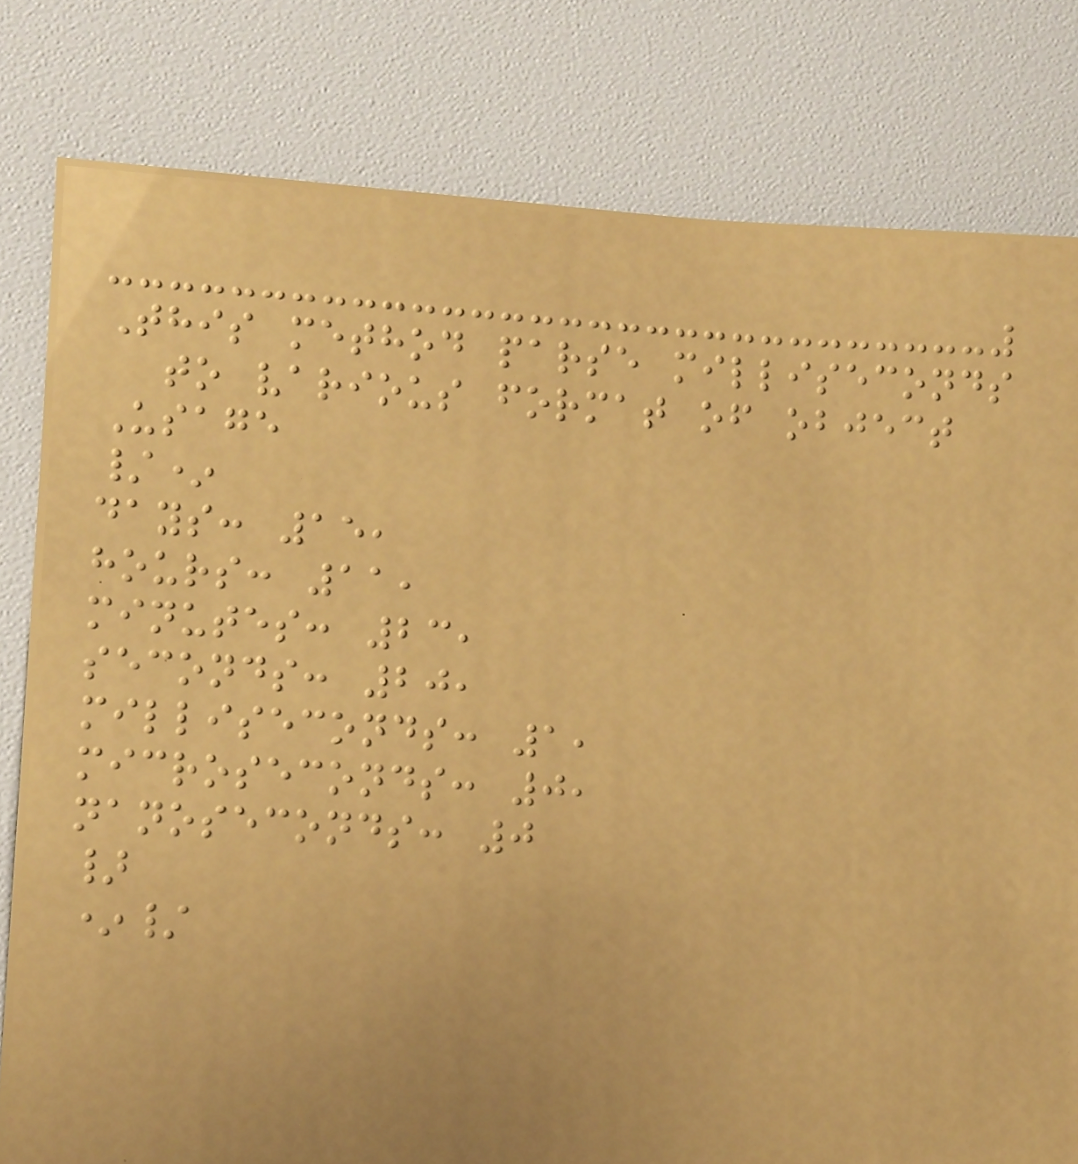This method parse milliseconds
to various format of object
Usage
/*
days: 15,
hours: 11,
minutes: 23,
seconds: 20,
milliseconds: 1,
microseconds: 0,
nanoseconds: 0
}
*/
